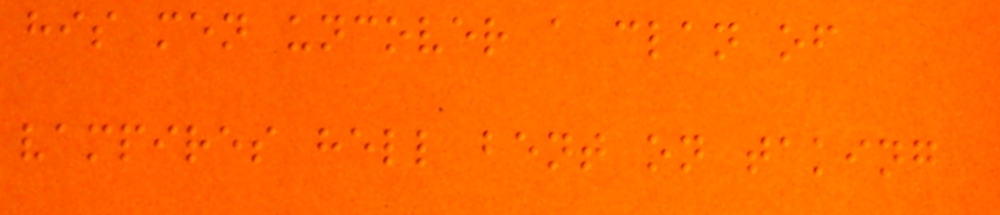his men uncover a clan of
vampires hell bent on taking
